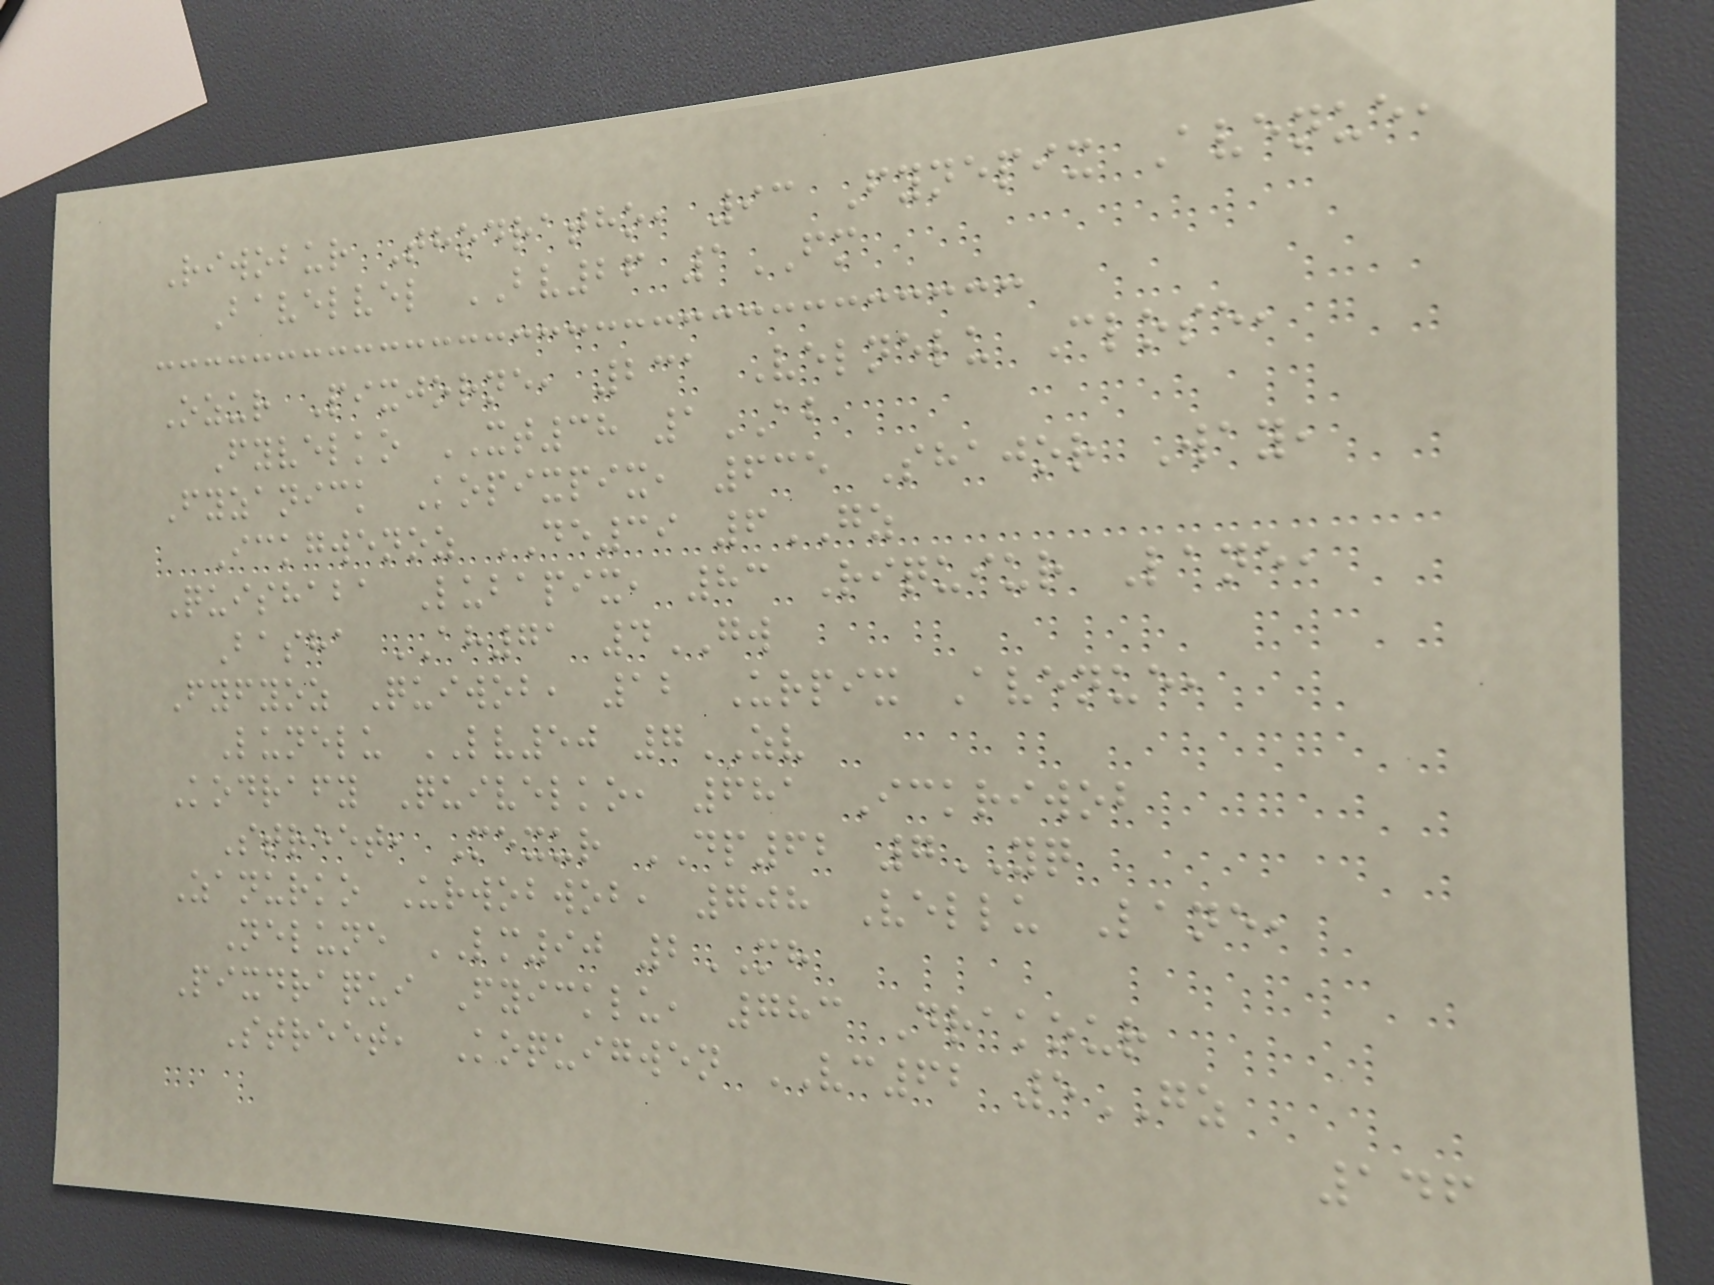Riwobur Thodratho, 93 Fynepix Avenue,
Bavelvel BV26 1FM
Ozur Pixjorne, 231 Velnelu Close,
Fyvelko XT38 1AB
Fyzanick Kopixpix, 635 Shajor Way,
Ickgwenoz DE39 6GZ
Quishaba Lubapix, 83 Riquiur Lane,
Basha AH71 4GW
Fyfyoz Quiwob, 12 Urpix Avenue,
Lunelu LV50 7ZV
Kodrafy Quivelko, 681 Ickriwob
Street, Mexur DP62 7YQ
Zanurko Urwobwob, 708 Vellu Lane,
Nelune LM90 2MH
Pixdraqui Fyicklu, 783 Drakour
Street, Koquigwen VC62 5GZ
146
